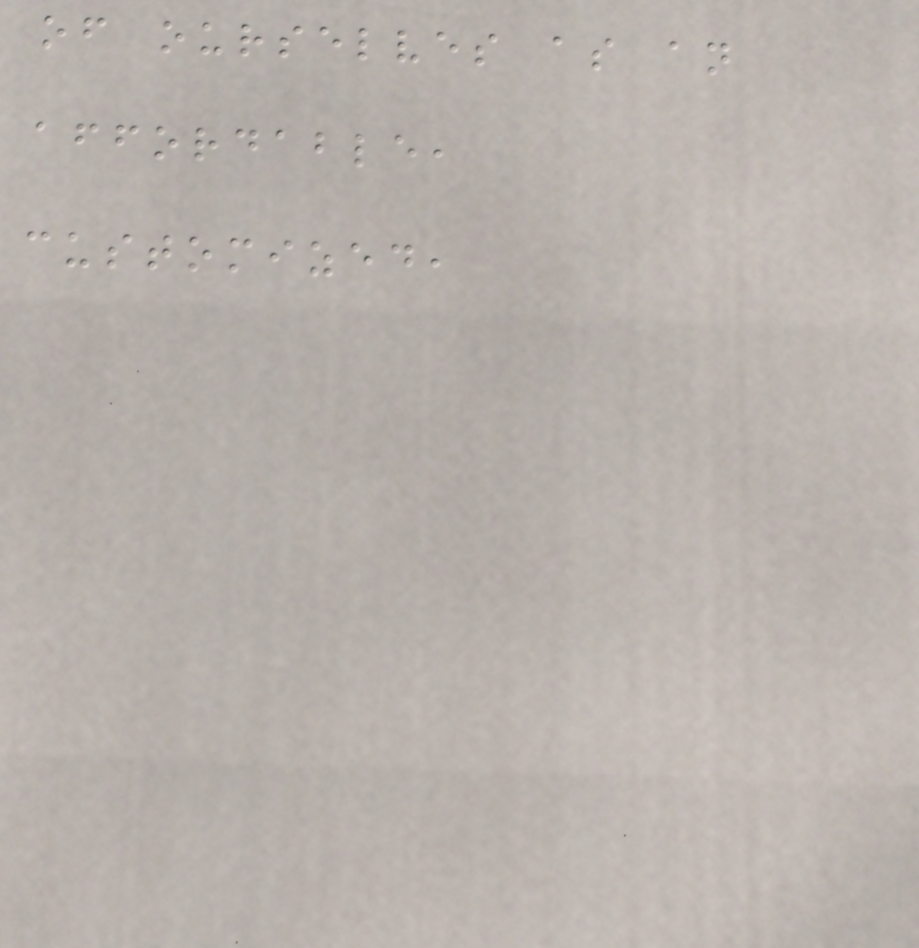of ourselves as an
affordable,
customized,
